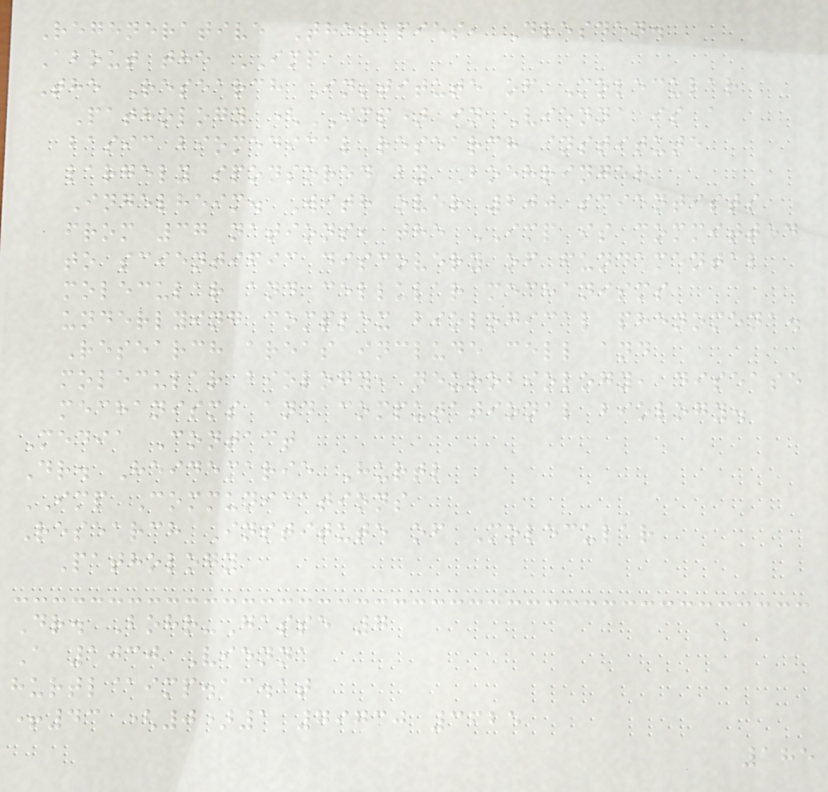Regenerative Therapies, Dresden.
About the IMP
The Research Institute of Molecular
Pathology (IMP) in Vienna is a
basic biomedical research institute
largely sponsored by Boehringer
Ingelheim. With over 200 scientists
from 37 nations, the IMP is committed
to scientific discovery of fundamental
molecular and cellular mechanisms
underlying complex biological phenomena.
Research areas include cell and
molecular biology, neurobiology, disease
mechanisms and computational biology.
Media Contact
Dr. Heidemarie Hurtl
IMP Communications
Research Institute of Molecular
Pathology
Dr. Bohr-Gasse 7
A 1030 Vienna
hurtl@imp.ac.at
+43 (0)1 79730 3625
185
